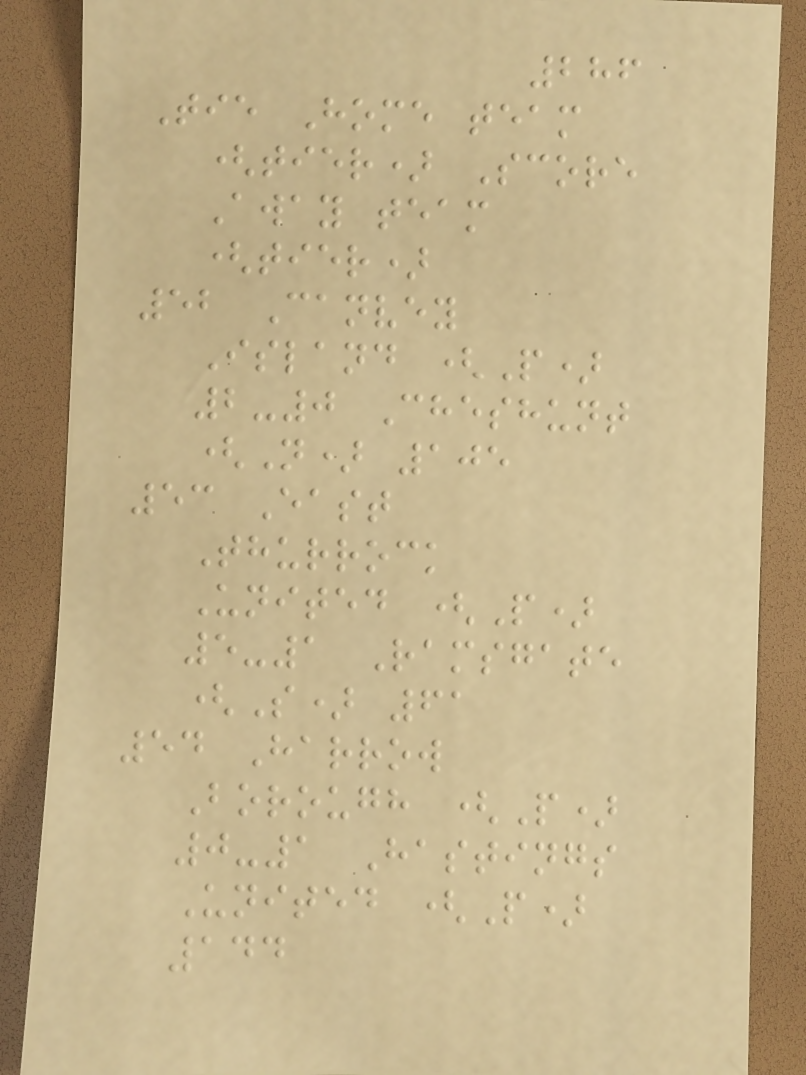286
Tie Home team
(tier) Score
Away team
(tier)
52 Canvey
Island (P)
2-0 Cheshunt
(N) 105
53 East
Thurrock
United (P)
5-1 Ramsgate
(S) 61
54 Harrow
Borough (P)
0-1 Hastings
United (P)
144
